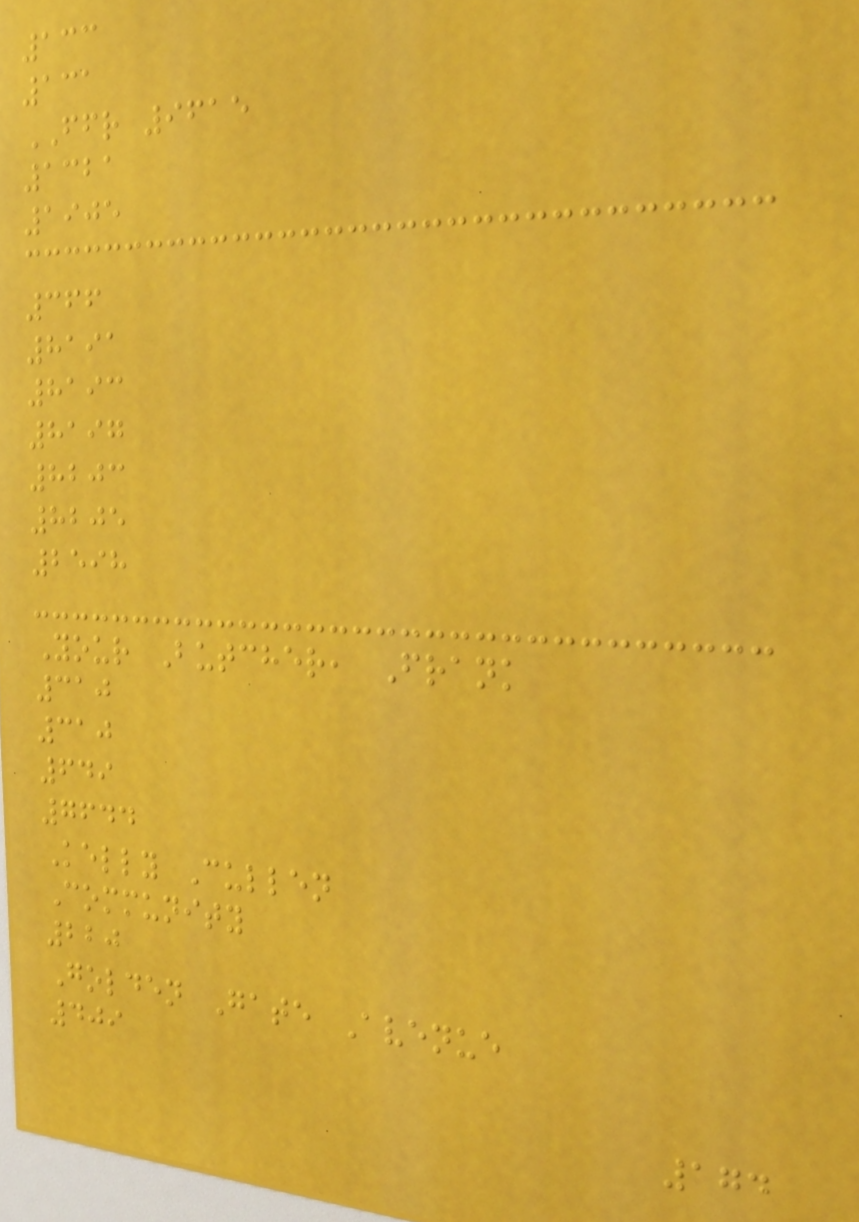133
131
FFR 9615
1321
1905
366
8191
8193
8197
8203
8205
2598
Your Butcher, Frank
310
310
649
7644
Kelly Cullen
Community
220
Golden Gate Avenue
409
174
